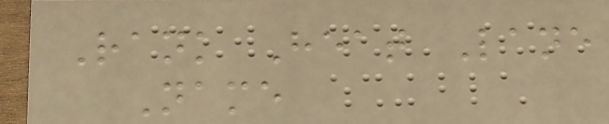Rank Heat Lane
Name
